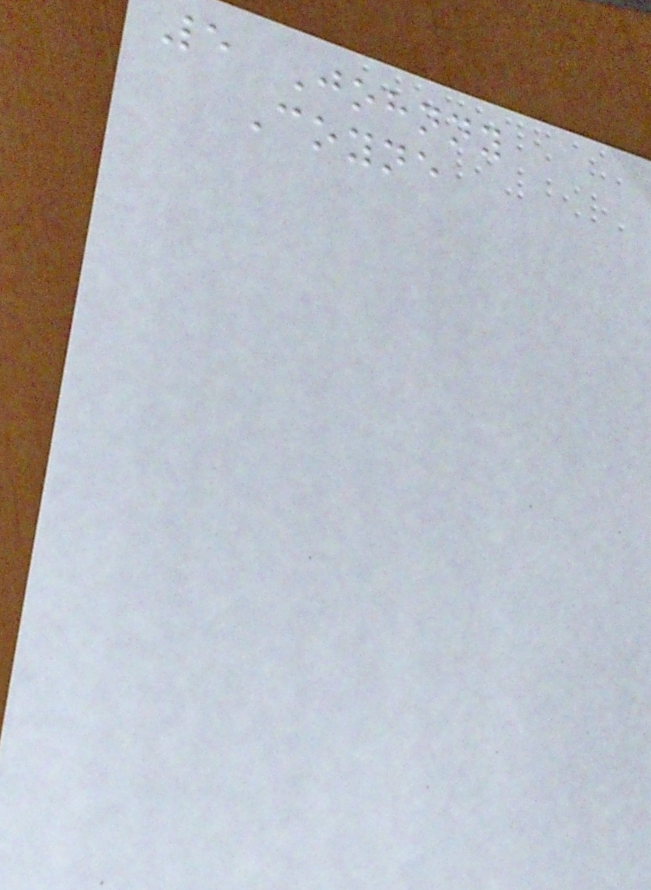5 Johnny
Coyne
